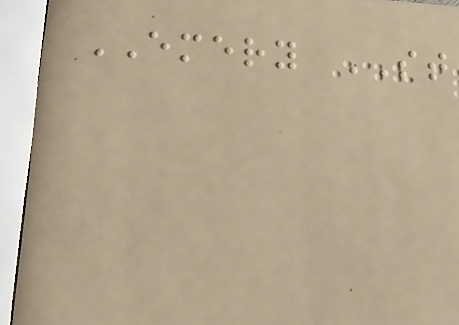EMERY ST
